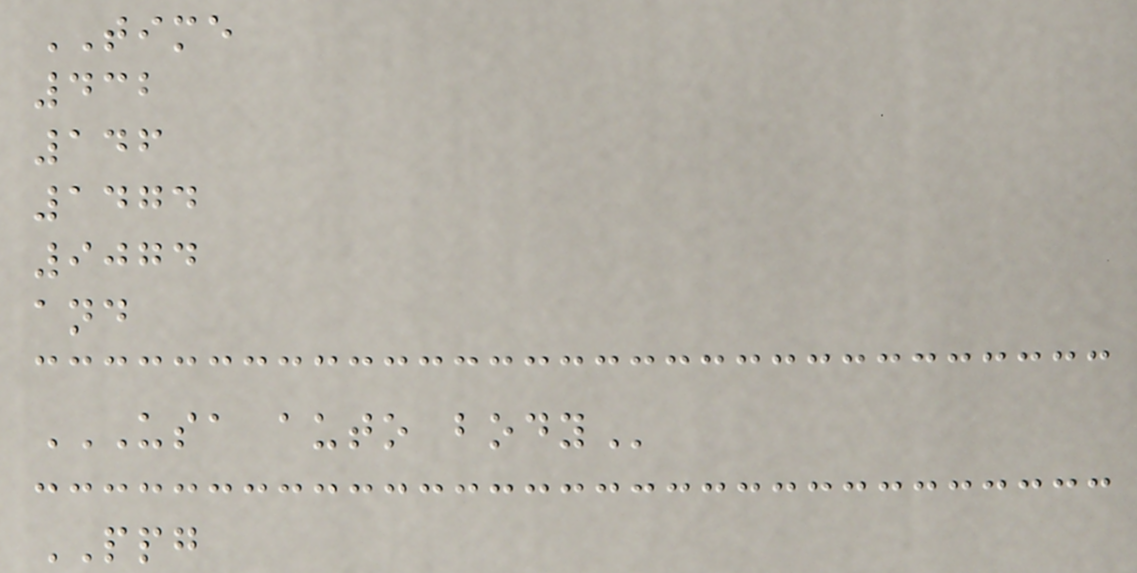TIME
432
146
1474
9074
and
USA AUTO BODY
PPG
